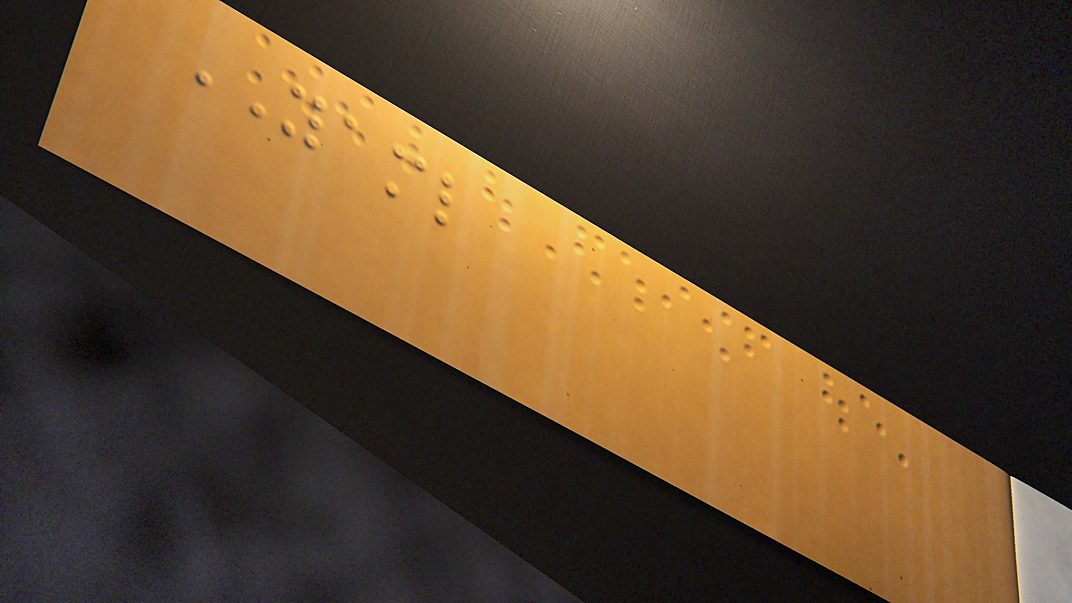YAML
